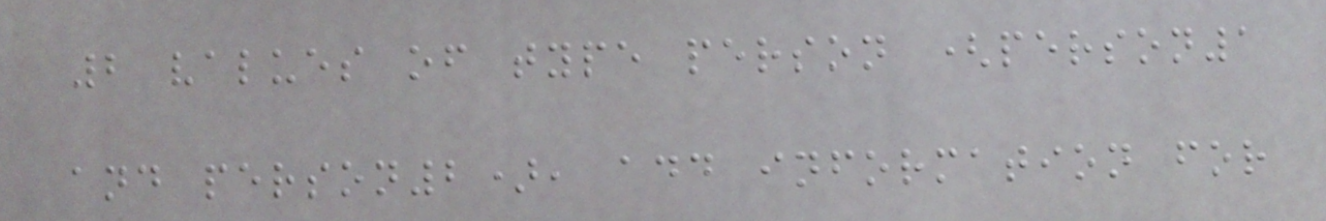2 values of type person (person1
and person2), add information for
